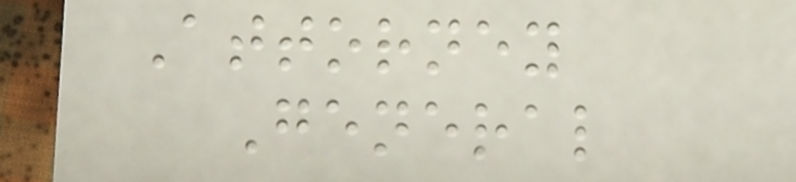Attorney
General
